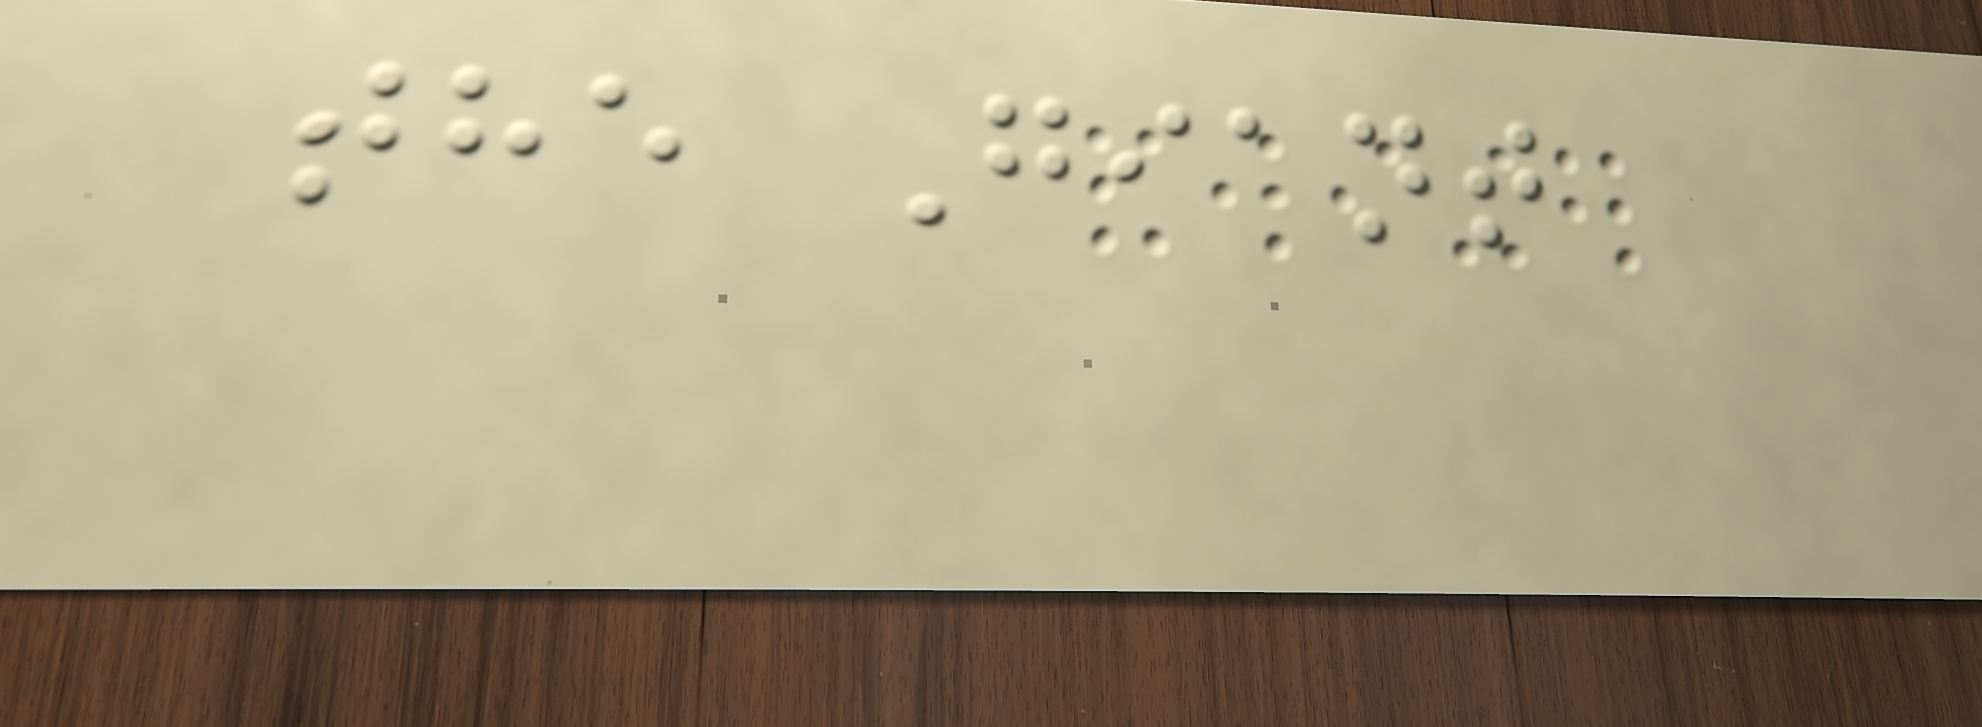the Giant
